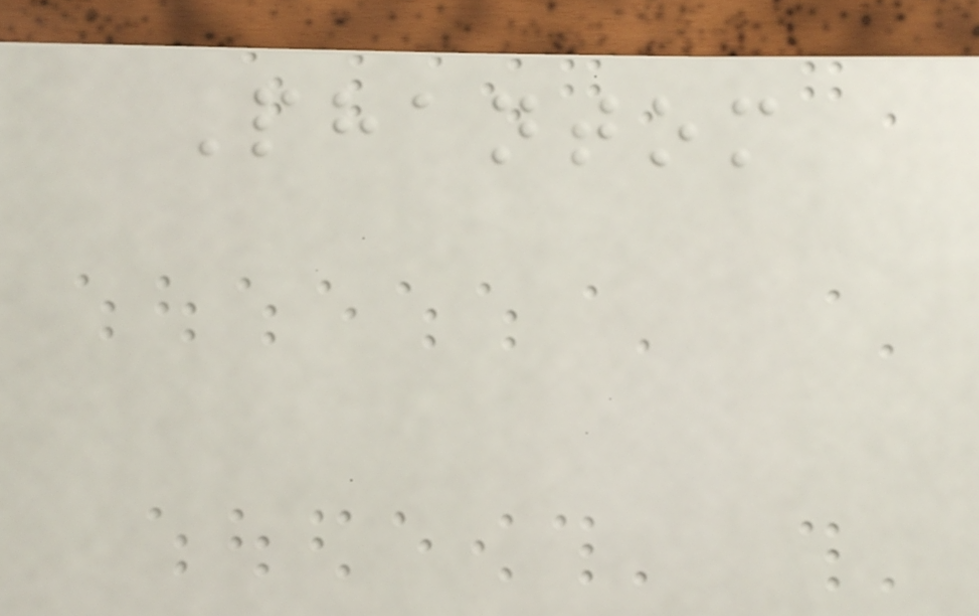Phantom
